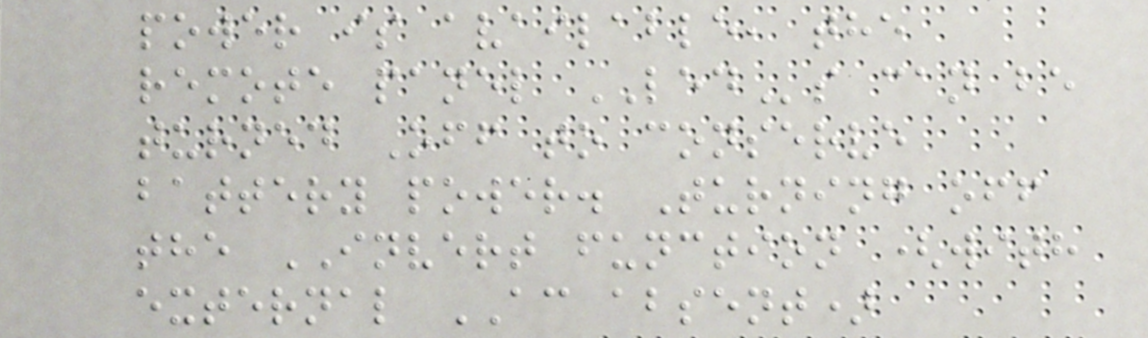power is available, the
remote panel LEDs can be
turned Off to conserve
battery power. Turning off
the INVERT function (with
external AC absent)
